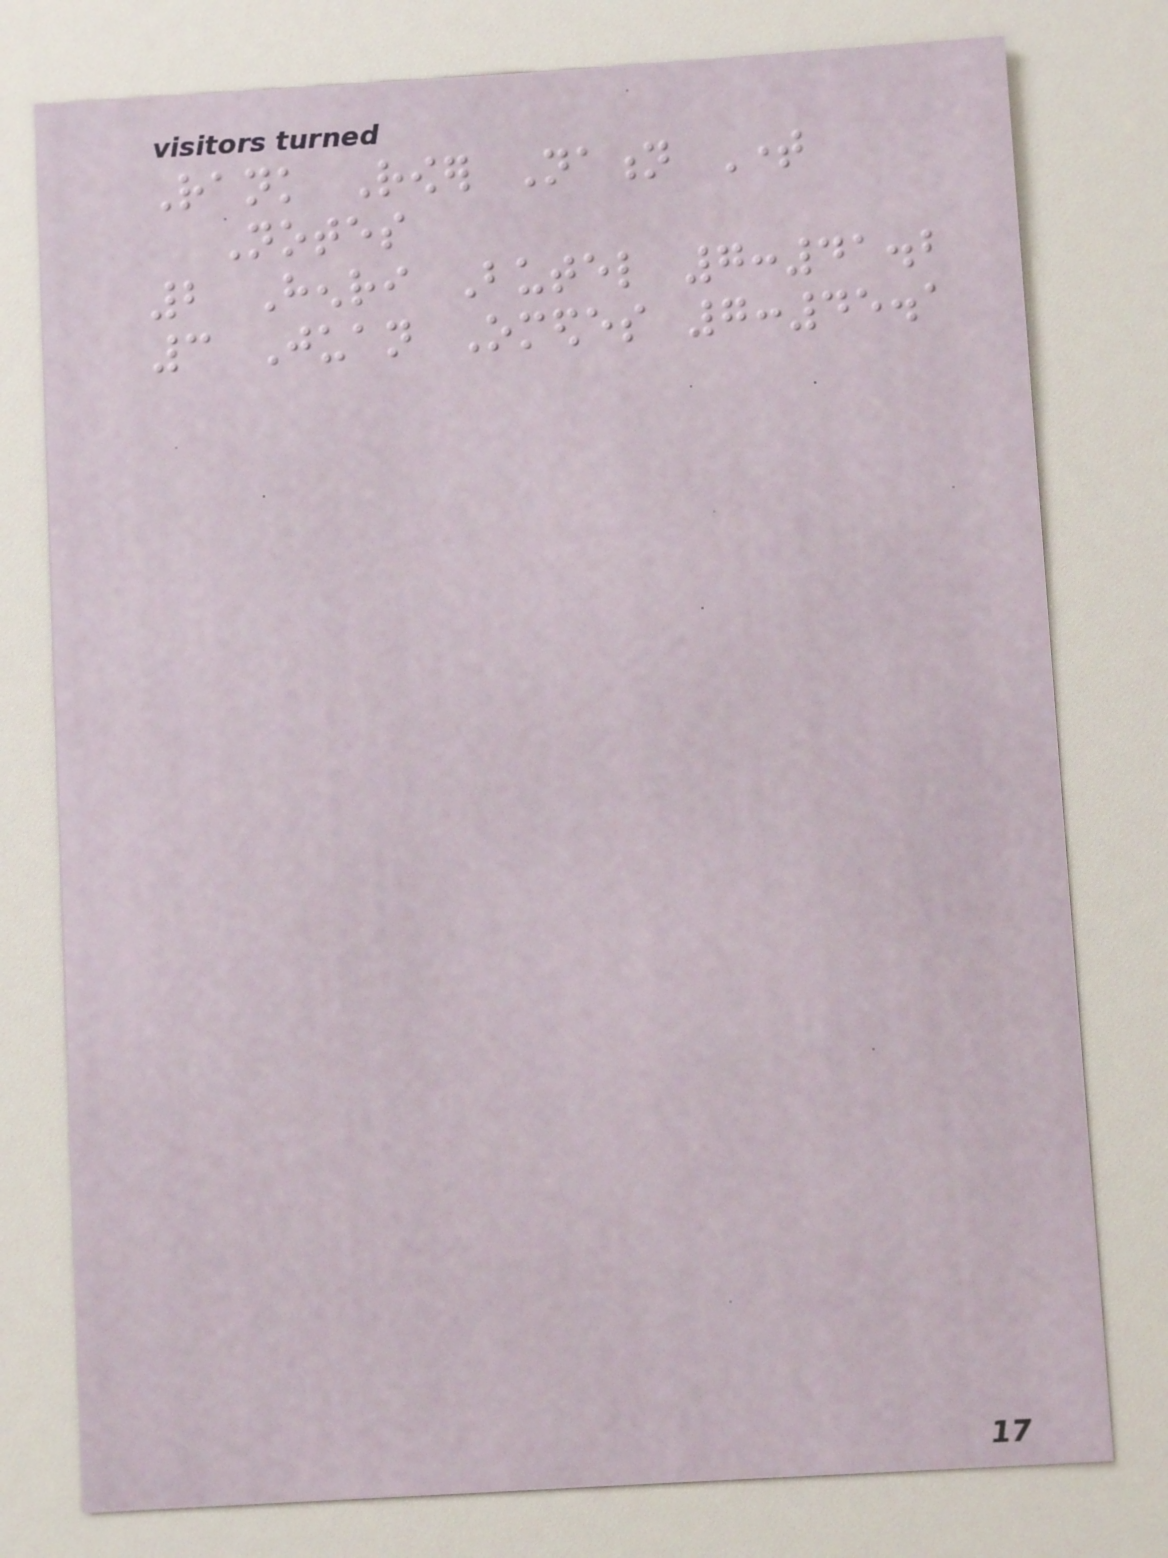Rank Rower Nation Time
Notes
2 Henri Butel 7:41.2
3 Juan Omedes 7:45.1
